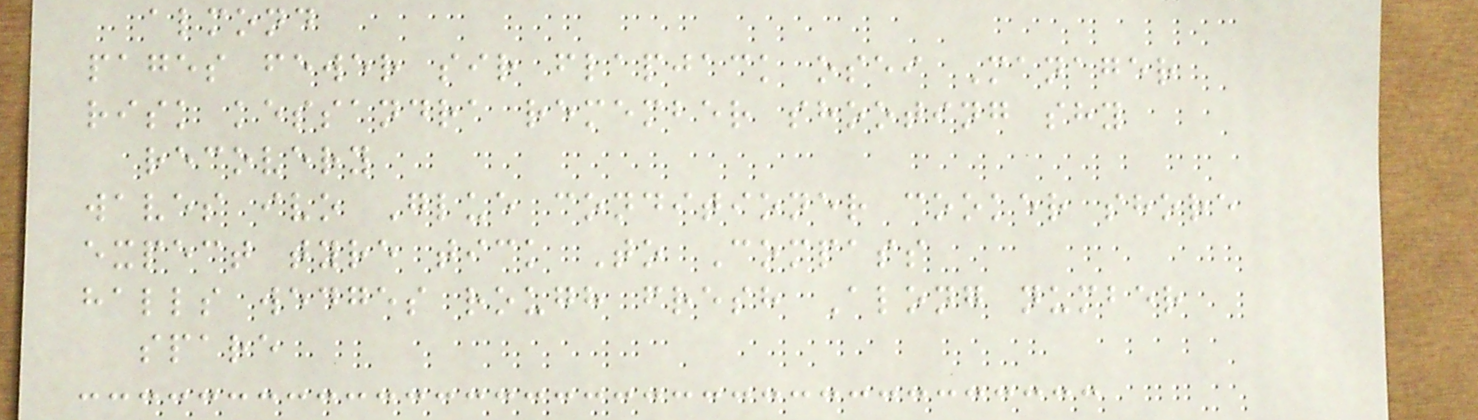almond
pages fewer sir flapjack osei Manager
risk kessandra remember shooting shy
recovery
waves ivo Glue conditioner cooker shore
expect tyre tick To Compass
halls wedges rough fresh Along number
spare
